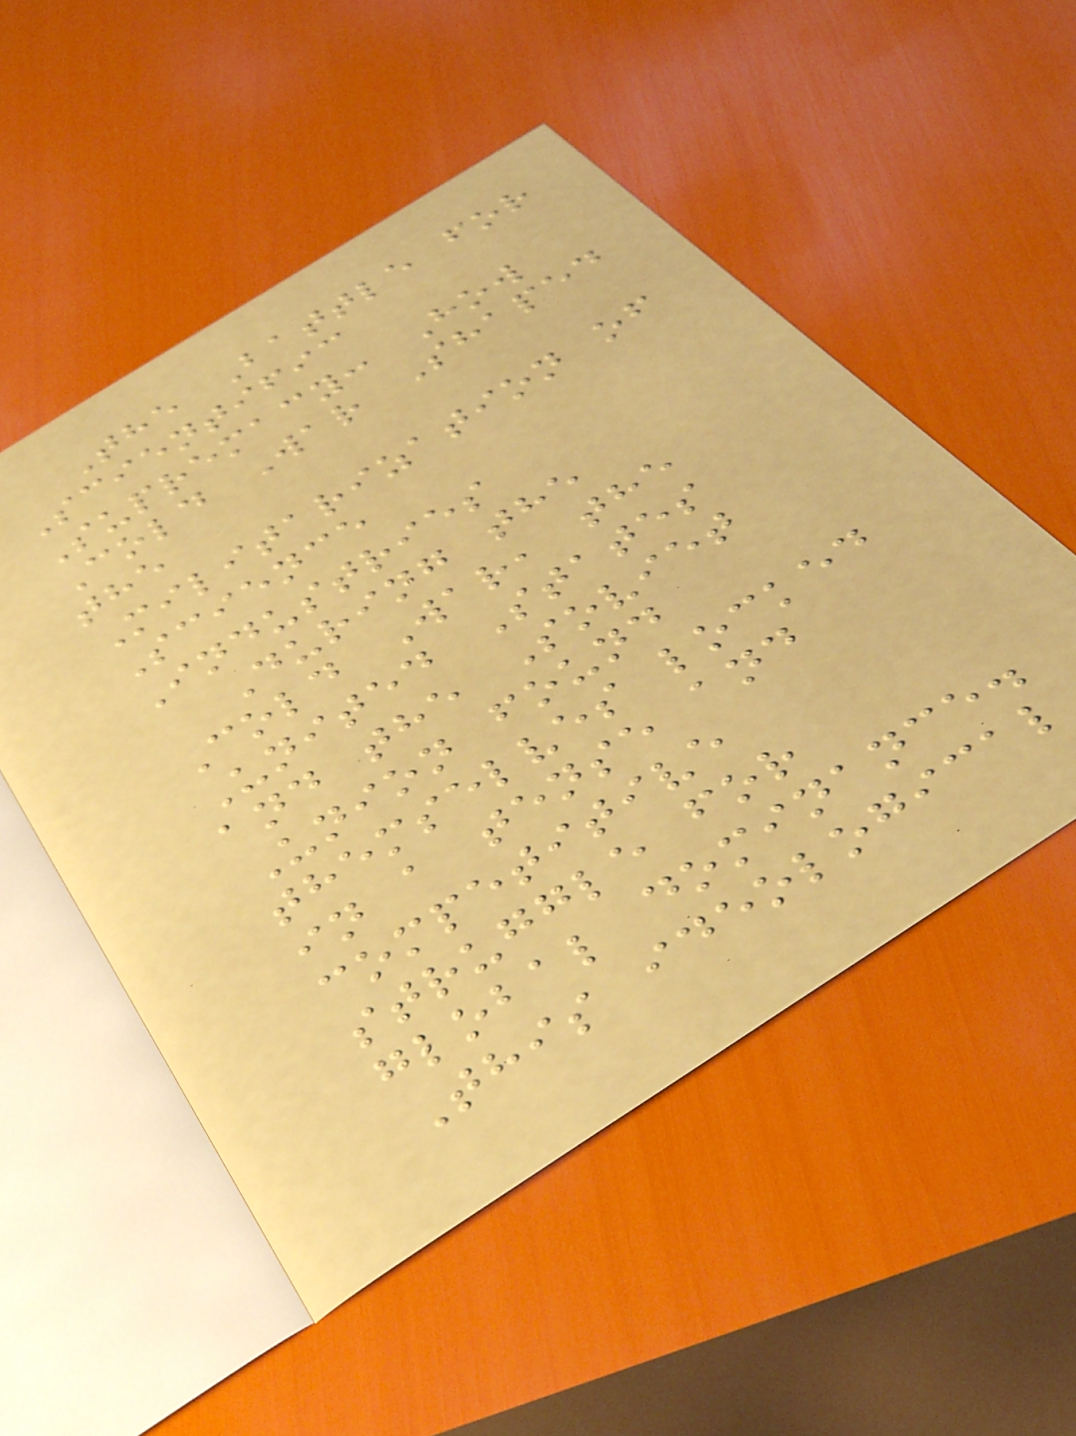The Battle for
Scientific
Supremacy: How
Cold War Shaped
the
Militarization of
Science
Industries
During the
Cold War, the
United States
and the Soviet
Union found
themselves locked
in a tense and
competitive
struggle for
global dominance.
This ideological
